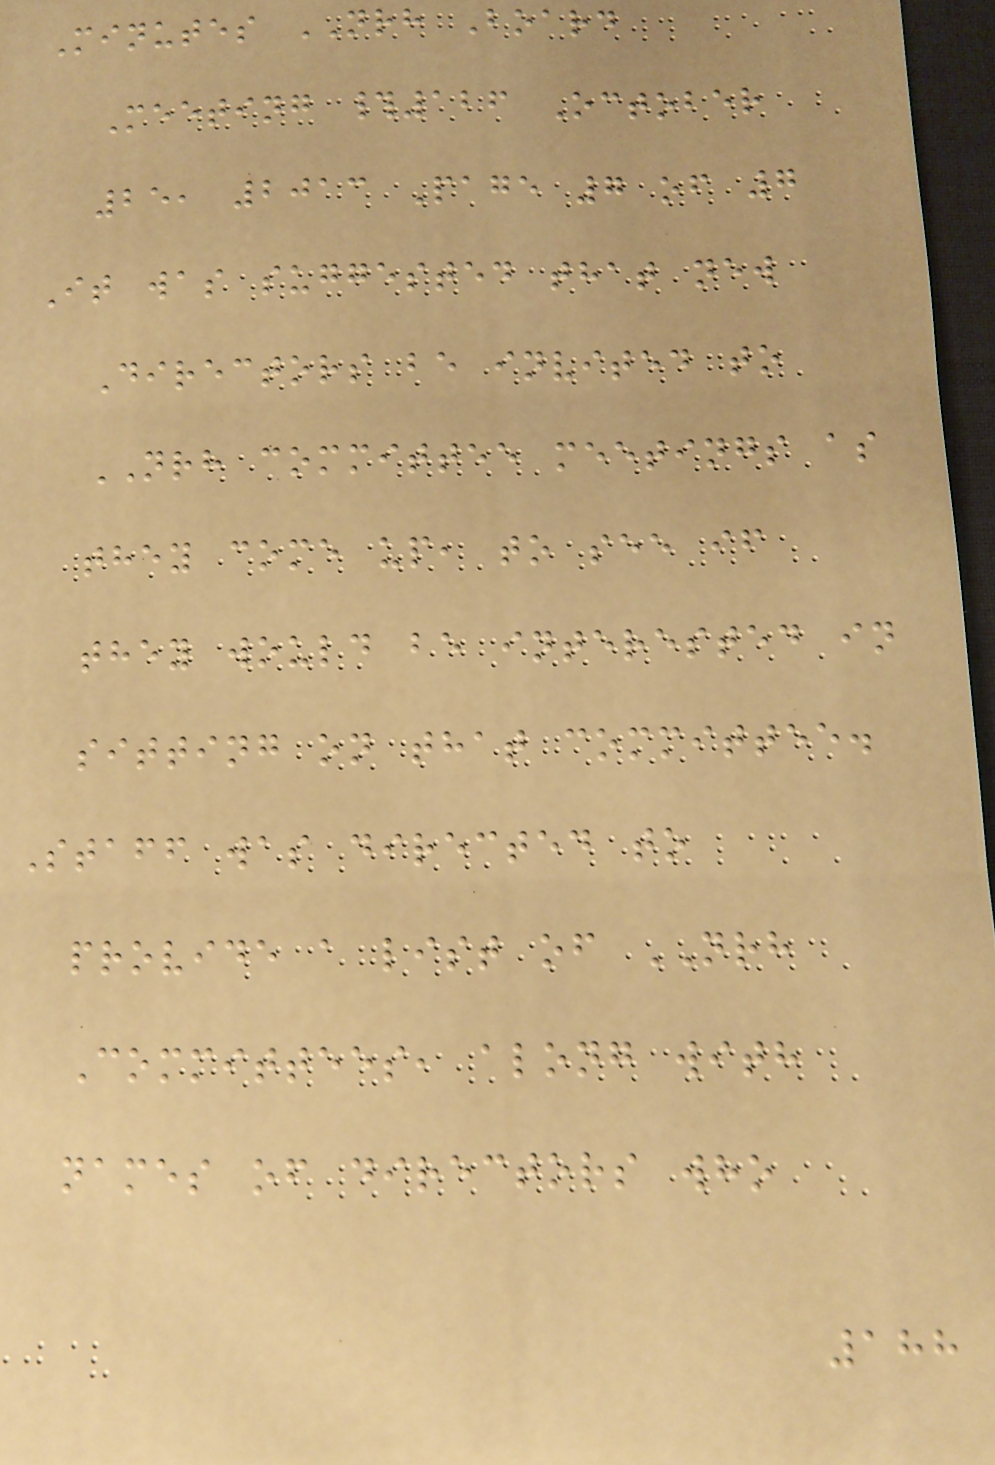Minutes NRH Board
Meeting #126 October
25, 2013 Page 7 of 7
It was suggested that new
Directors be invited to
NRH committee meetings as
they come up, to see if
they would be interested in
sitting on that committee.
Staff was directed to
provide a list of NRH
Committees, along with
names of directors who
188
